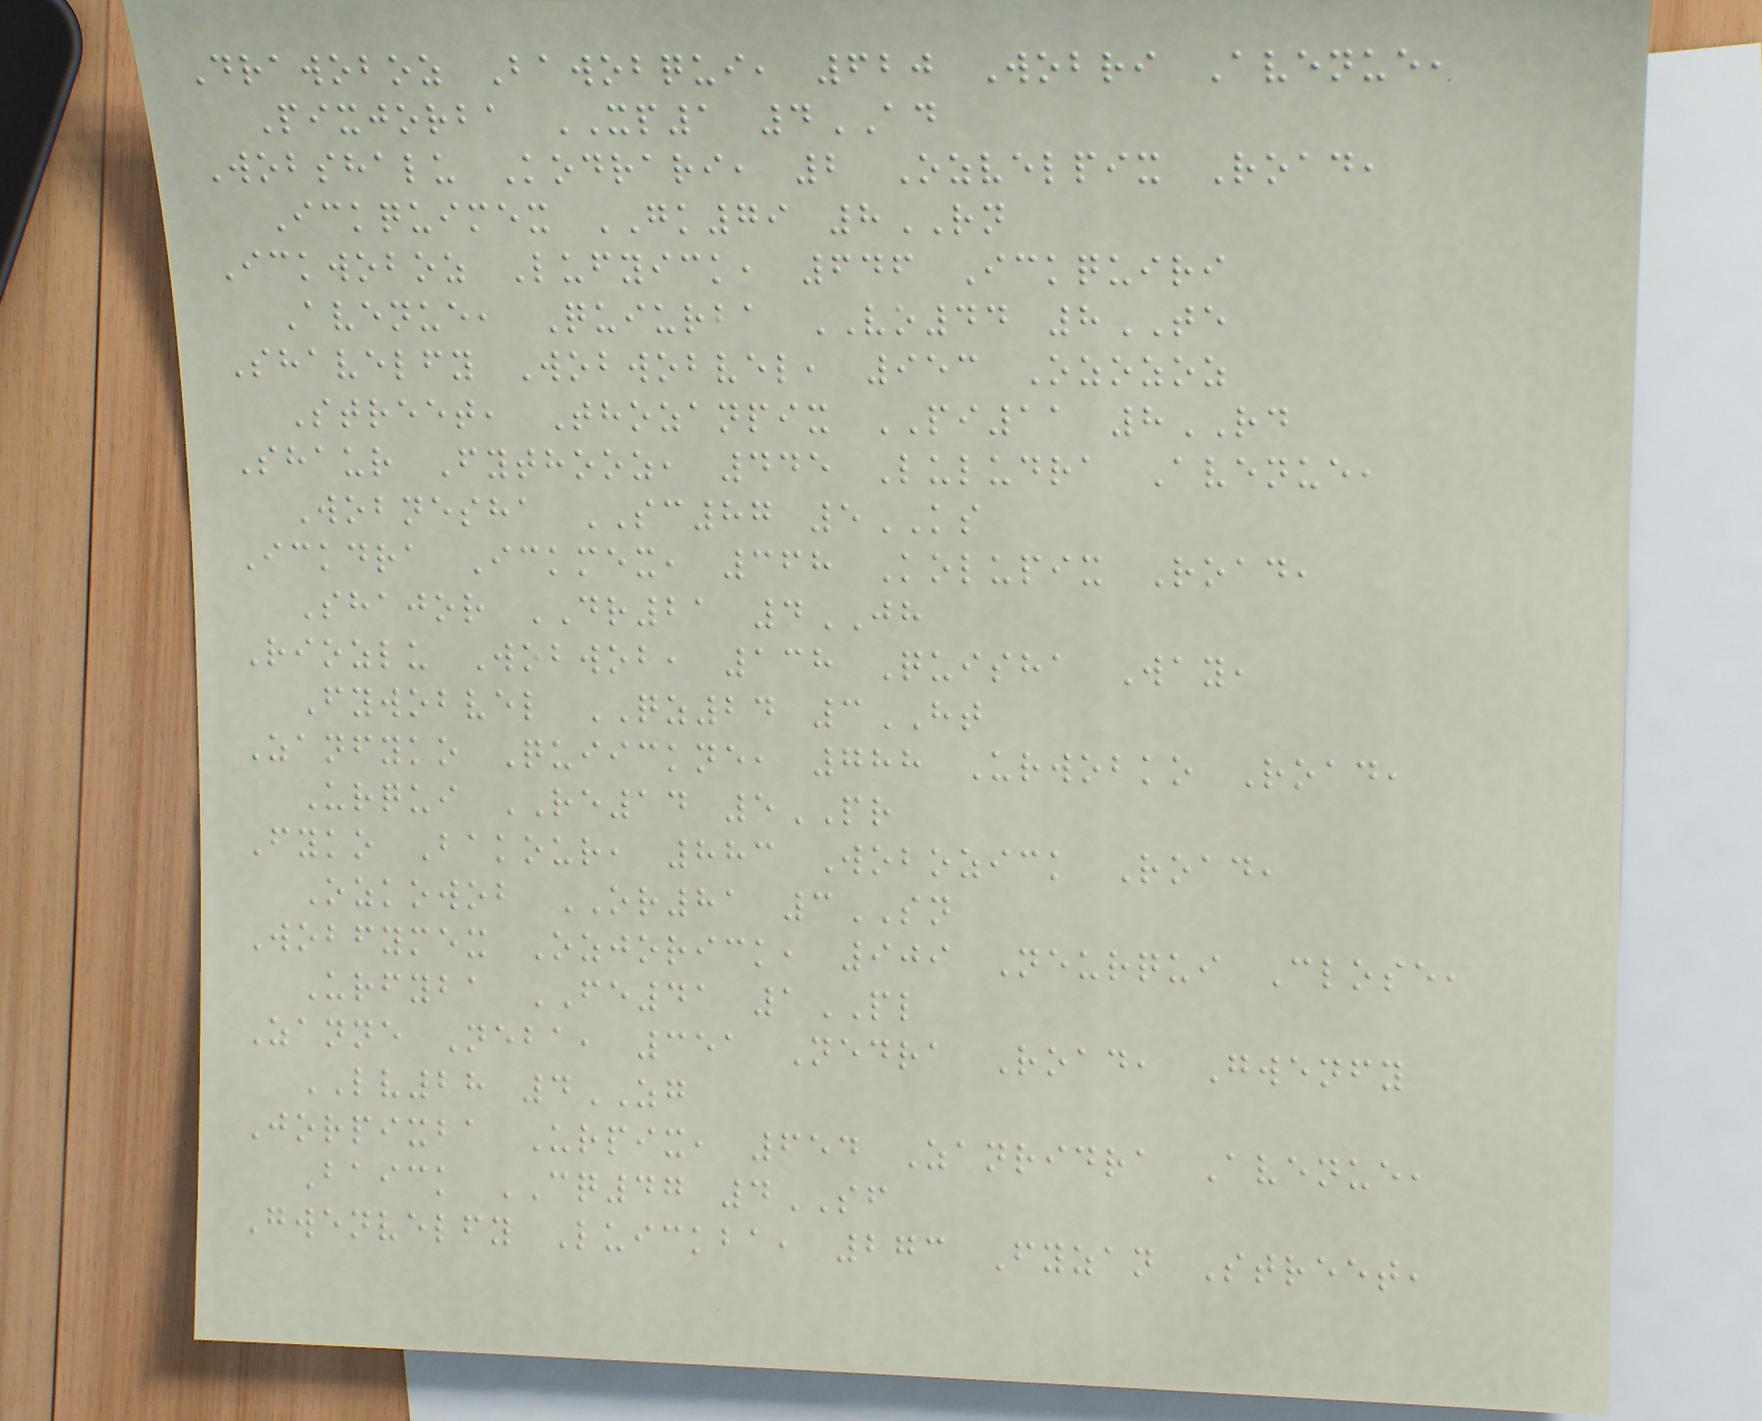Drawoboz Bawobqui, 620 Wobri Avenue,
Pixjorba XP1 4AD
Wobshalu Kodrari, 2 Ozvelpix Road,
Ickquimex GK79 8RN
Ickwoboz Lufyick, 646 Ickquiri
Avenue, Quiurba VO44 8TE
Shavelfy Wobwobvel, 953 Ozozoz
Street, Thozanpix PI11 8RD
Shaur Fythooz, 445 Luludra Avenue,
Wobnesha SC87 5KS
Ickdra Ickmex, 368 Kolupix Road,
Shajor DR21 4JH
Riozlu Wobwob, 138 Quisha Way,
Fywobvel QZ24 3HT
Zanfyko Quiickne, 788 Urwobko Road,
Urqui RE14 5PR
Fyko Bakour, 883 Wobozick Road,
Ozkowob OR81 3SN
Wobfymex Ozjorick, 909 Neurqui Close,
Urfyba FE41 1PL
Zanne Neba, 351 Nedra Road, Gwenfy
LV28 4ZG
Jorpixba Urpix, 654 Zanridra Avenue,
Baick CQ47 4SF
Gwenvelfy Luickba, 273 Fyzan Street,
